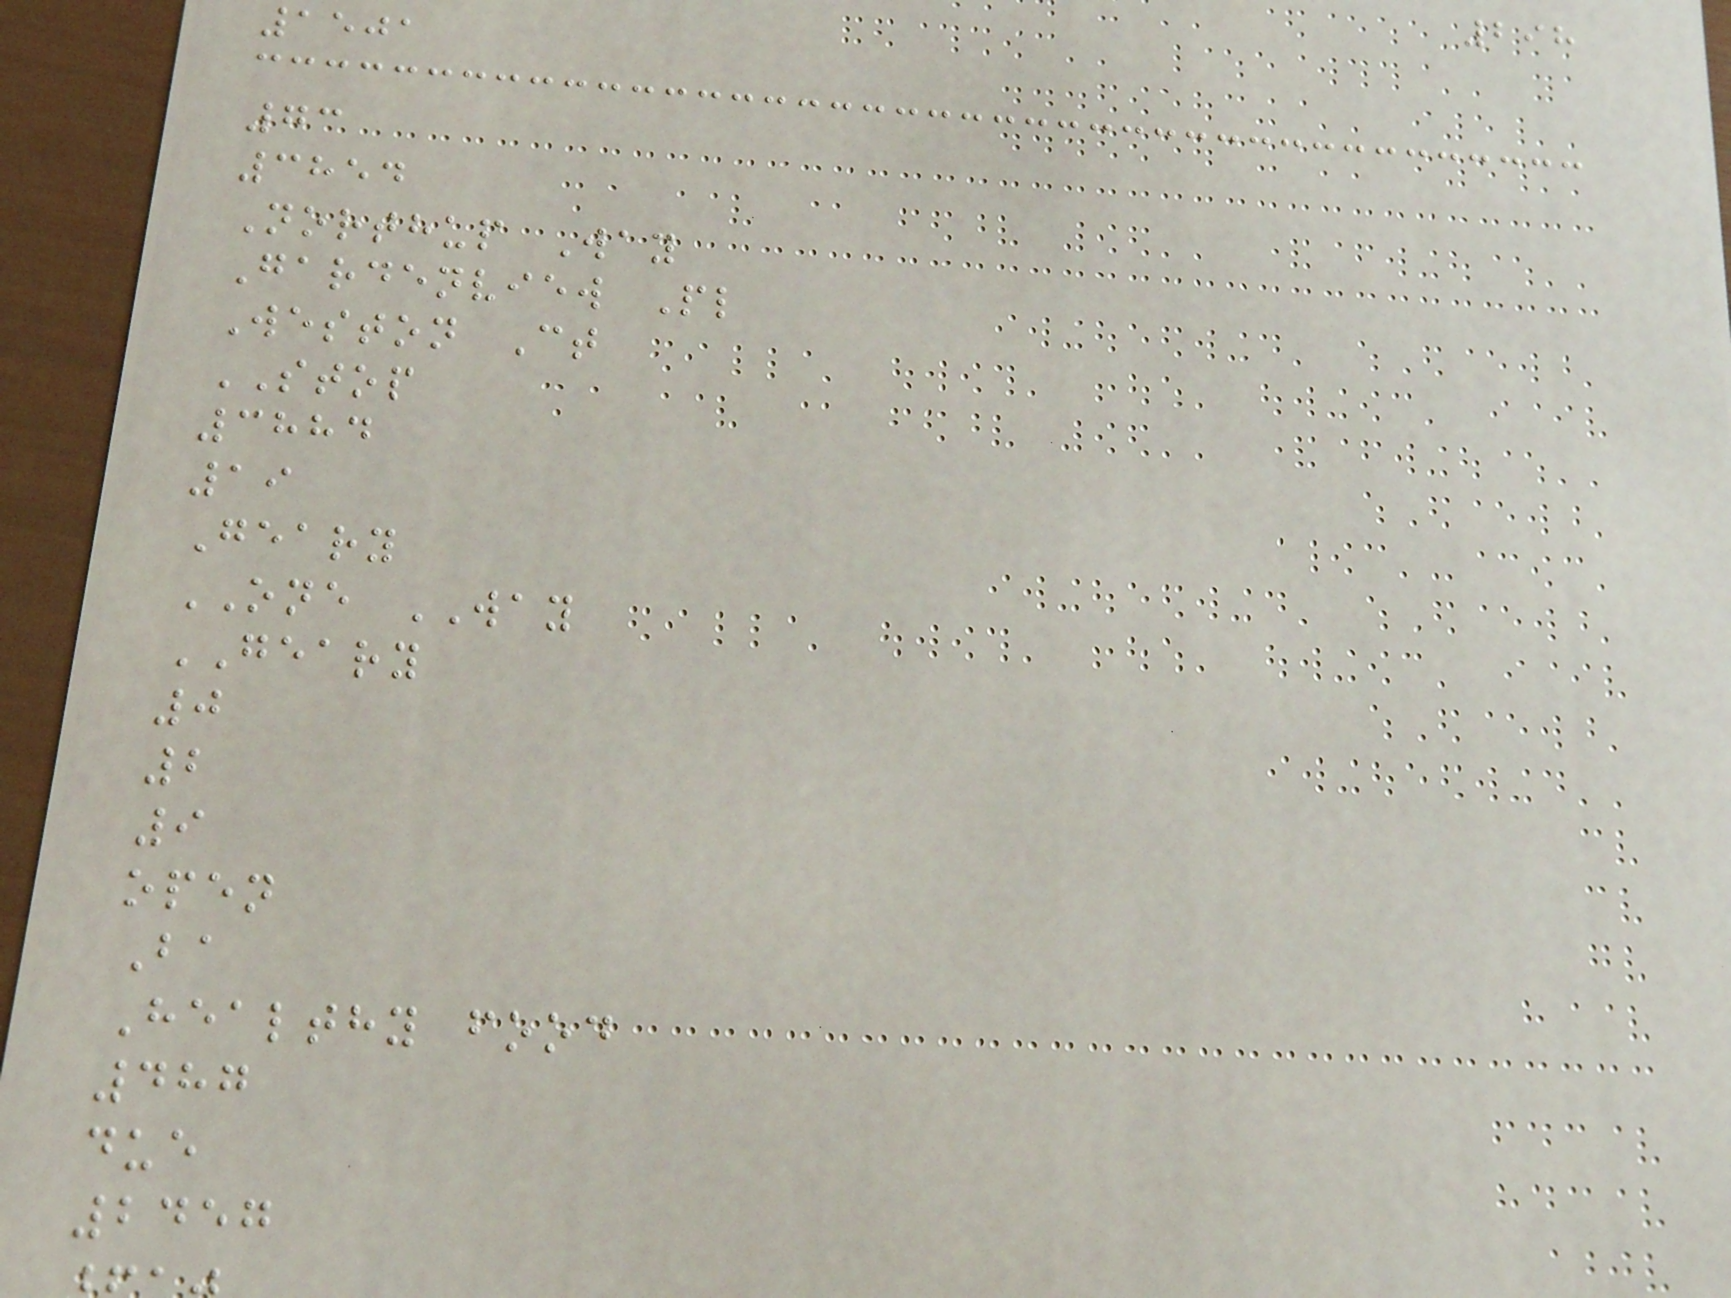298
1501
73
3854
Northup Way
Gardenview Pl
Weston Ct
STOP
3884
19
Geary
ONE WAY
GEARY
0
2
9
open
Ba
Healthy food
487
due
2457
